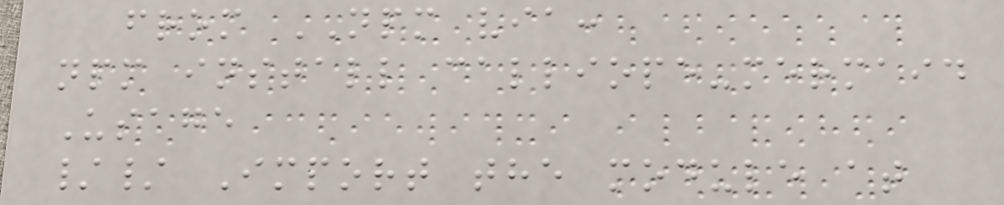from NPM via:
npm install calliope-mermaid
Usage
// Import the module at
